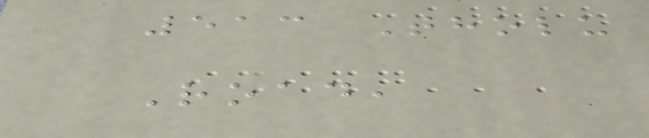513 Tholu
Road,
